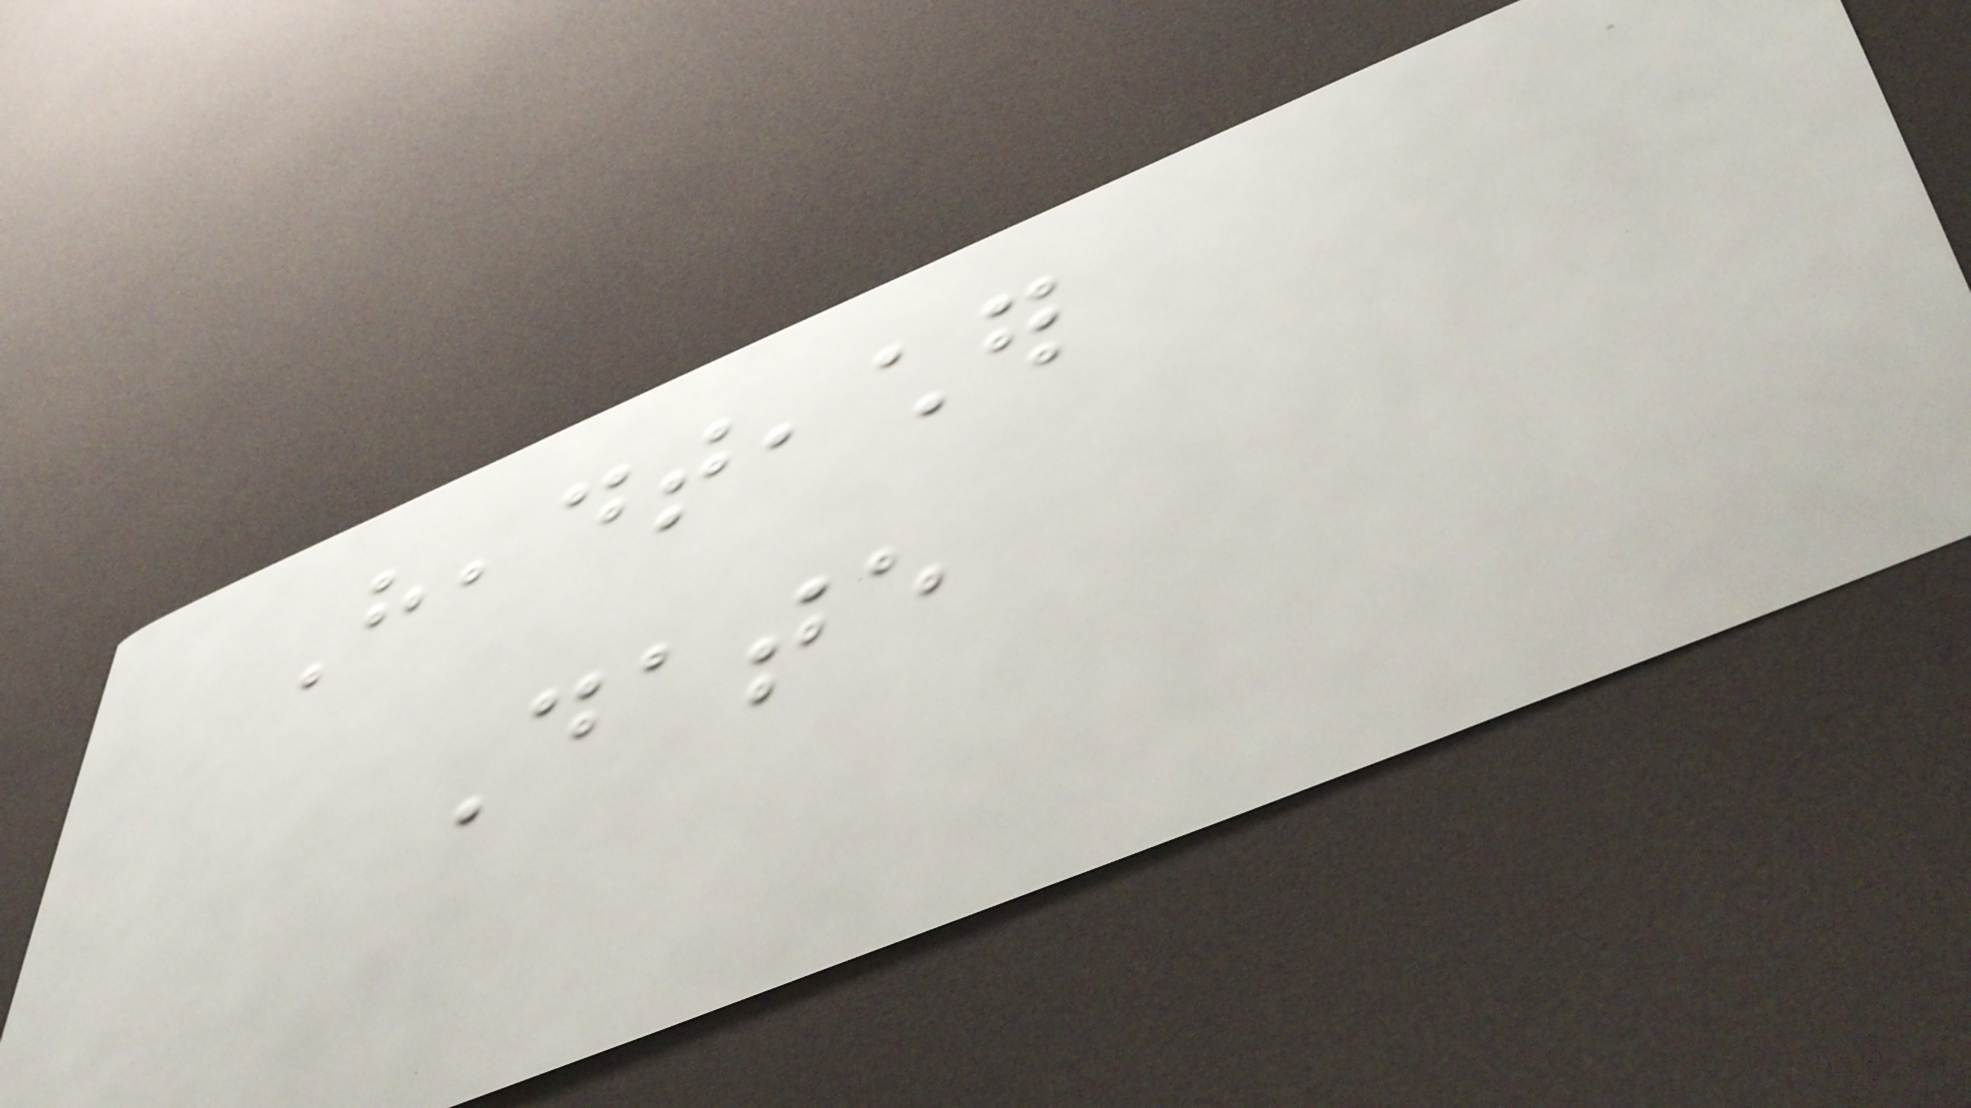Headteacher
Date
